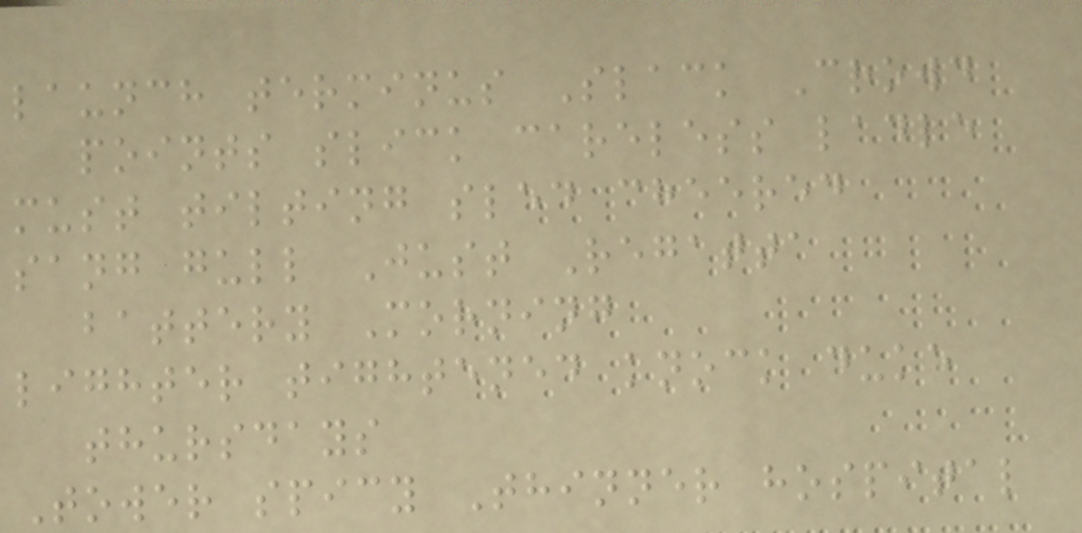launch terminus Slack Crowd
points slick careless ladle
must tilting sled cheered
sang gull Just Regatta
battery Morning
lighter tightened knock duke
thursdays
Tower spicy Thinner hospital
